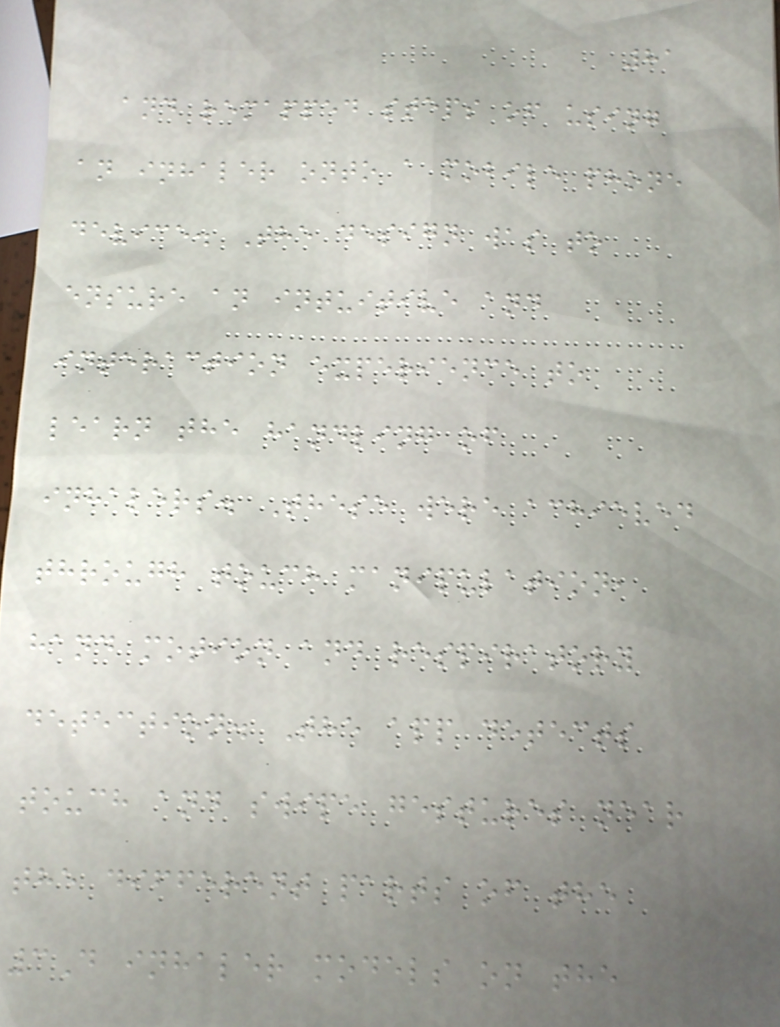81
and remapped steps of using
an inhaler onto a mobile phone
device. The design was to
ensure an intuitive and
interaction experience to
learn the handling of
inhalers. These were achieved
through touch manipulation,
hand motion and respiratory
detection. The app detects
touch and swipe gestures near
the different parts of the
3D inhaler models on the
